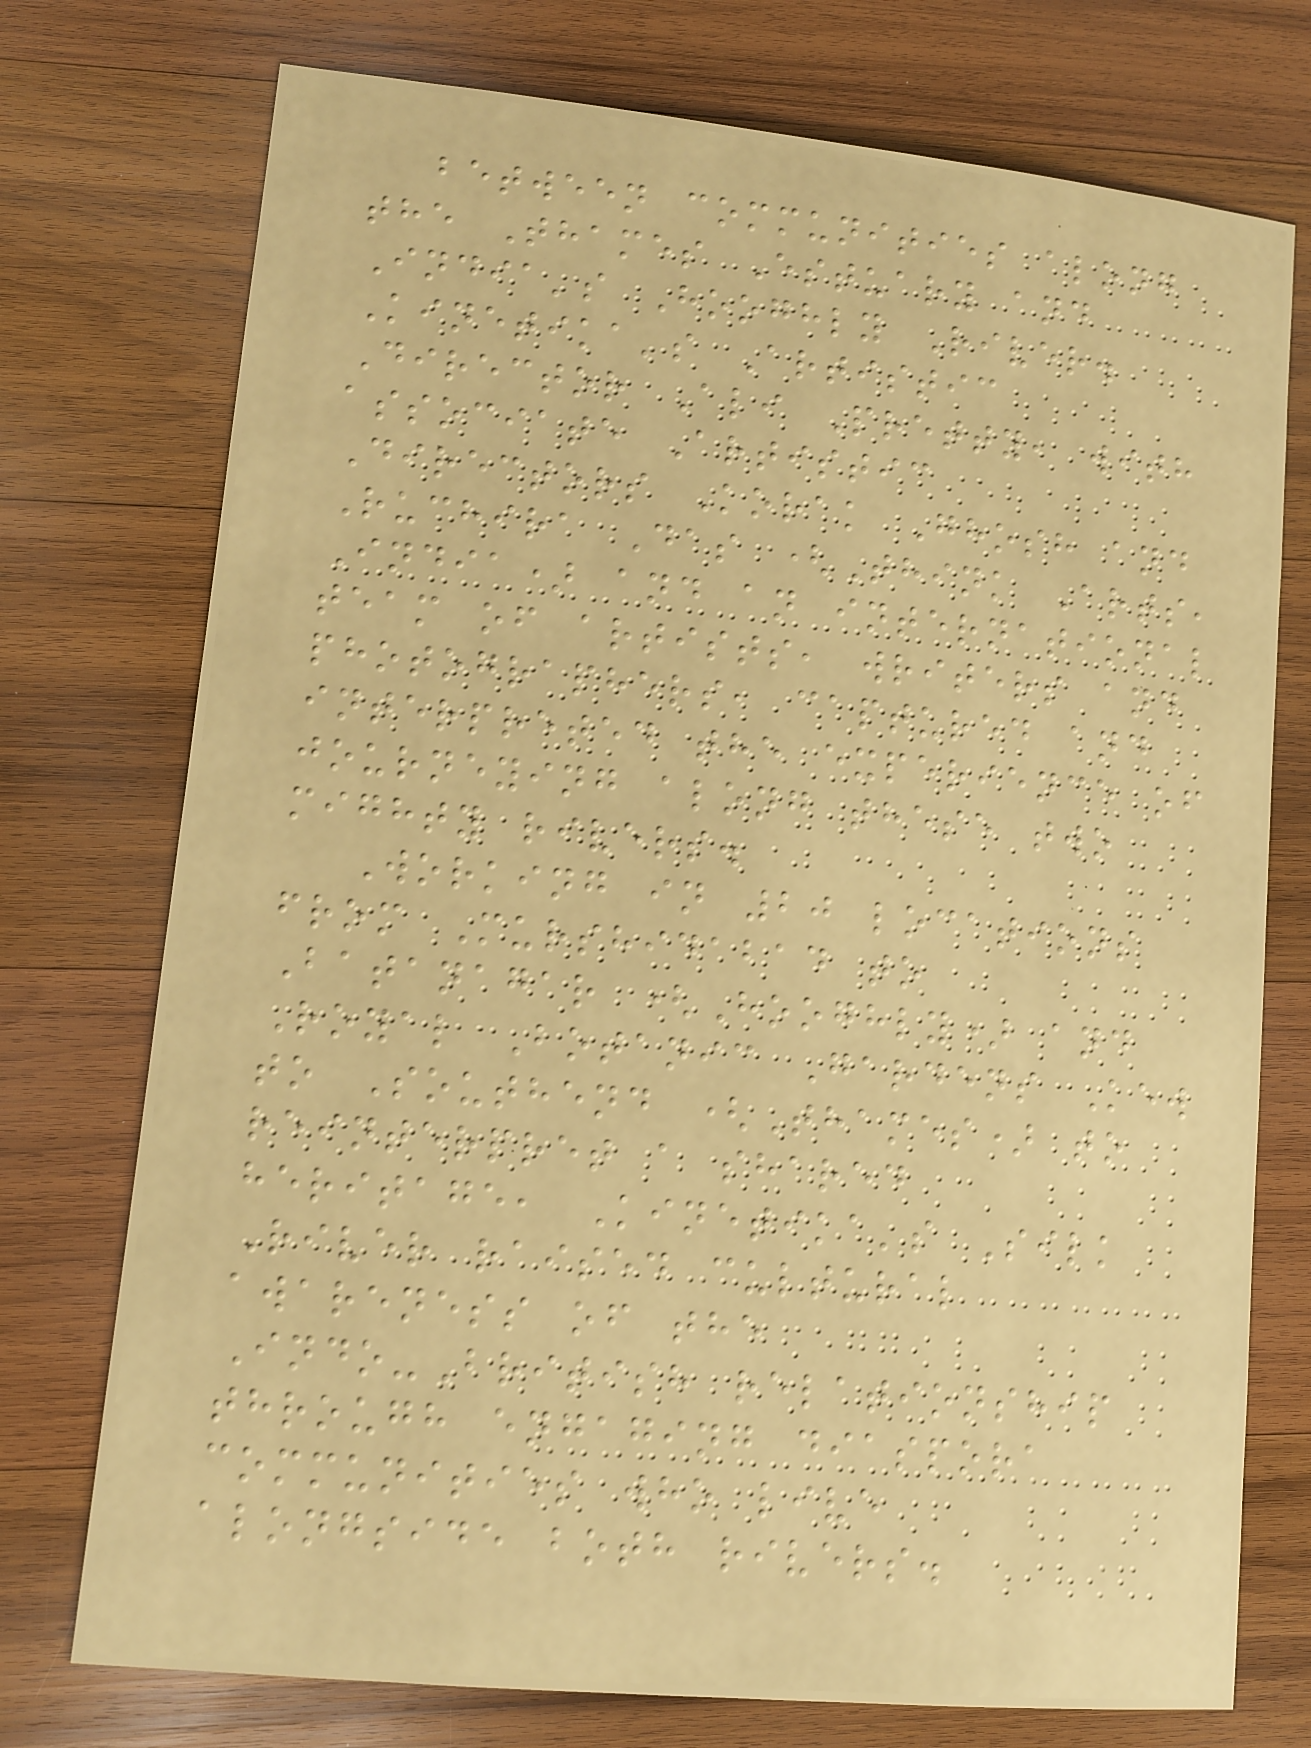between communities along
the Thames Estuary and
India's Hooghly River.
Kinetika's Artistic
Director Ali Pretty, with
associate Artistic
Directors Korak Ghosh and
Ruchira Das (Think Arts,
India) and an international
team of artists, writers and
photographers, captured and
interpreted the experience of
journeying along these two
mighty rivers.
Working in 20 locations
from Murshidabad to
Batanagar (Hooghly) and
Royal Botanic Gardens Kew
to Southend (Thames) to
reinterpret a shared
heritage, Kinetika's Silk
River raised cultural
awareness of the
Indo-British relationship
through engaging diaspora
communities who live
alongside both rivers.
